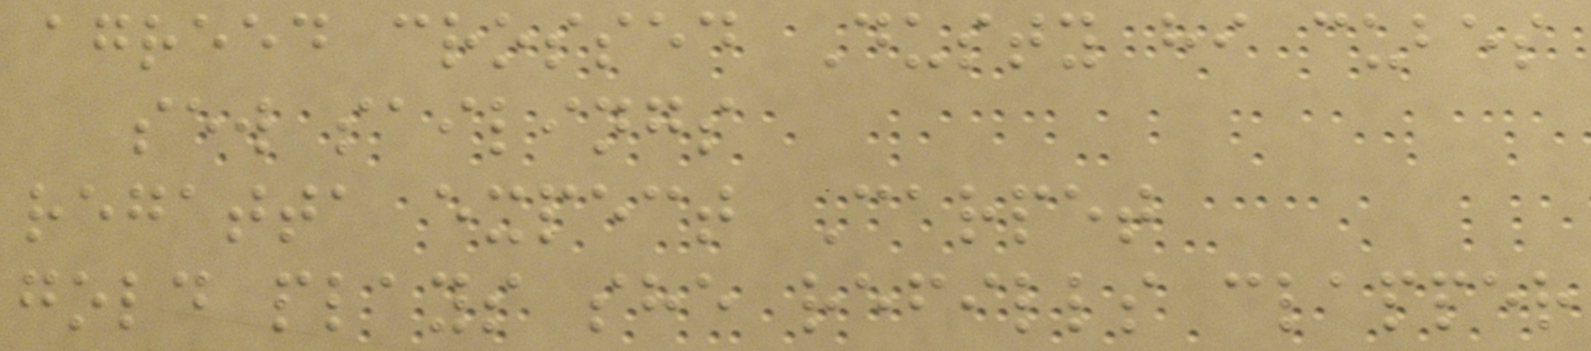agreed crossed Dusty hi cubes
sew sailings
regatta expect Carpet
gold plays she refills clapper
